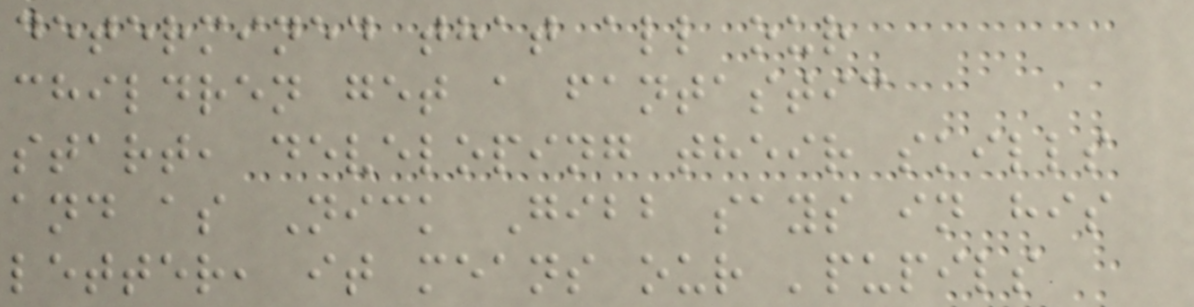determined that all our
children get a fantastic
start, developing their skills
and as Nick Gibb says in his
letter, it means our 'pupils
